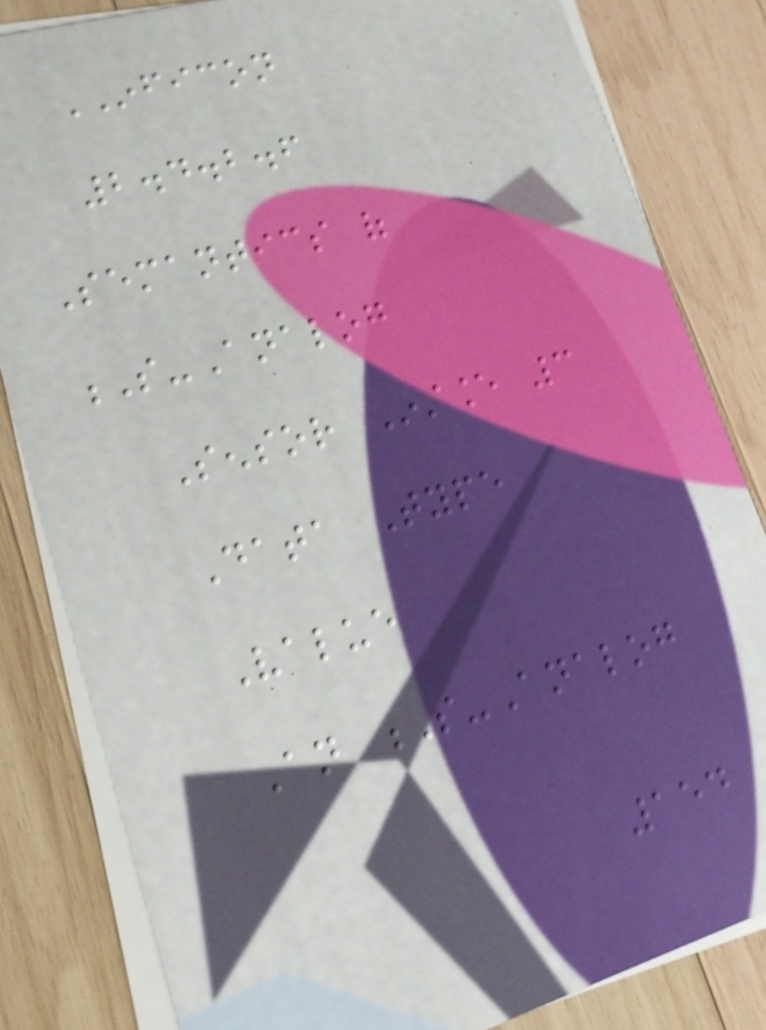INFICON
2.4.2.6
Semantics of
S-Analog
Sensor Instance 3
Data Type
Value
An S-Analog
154
